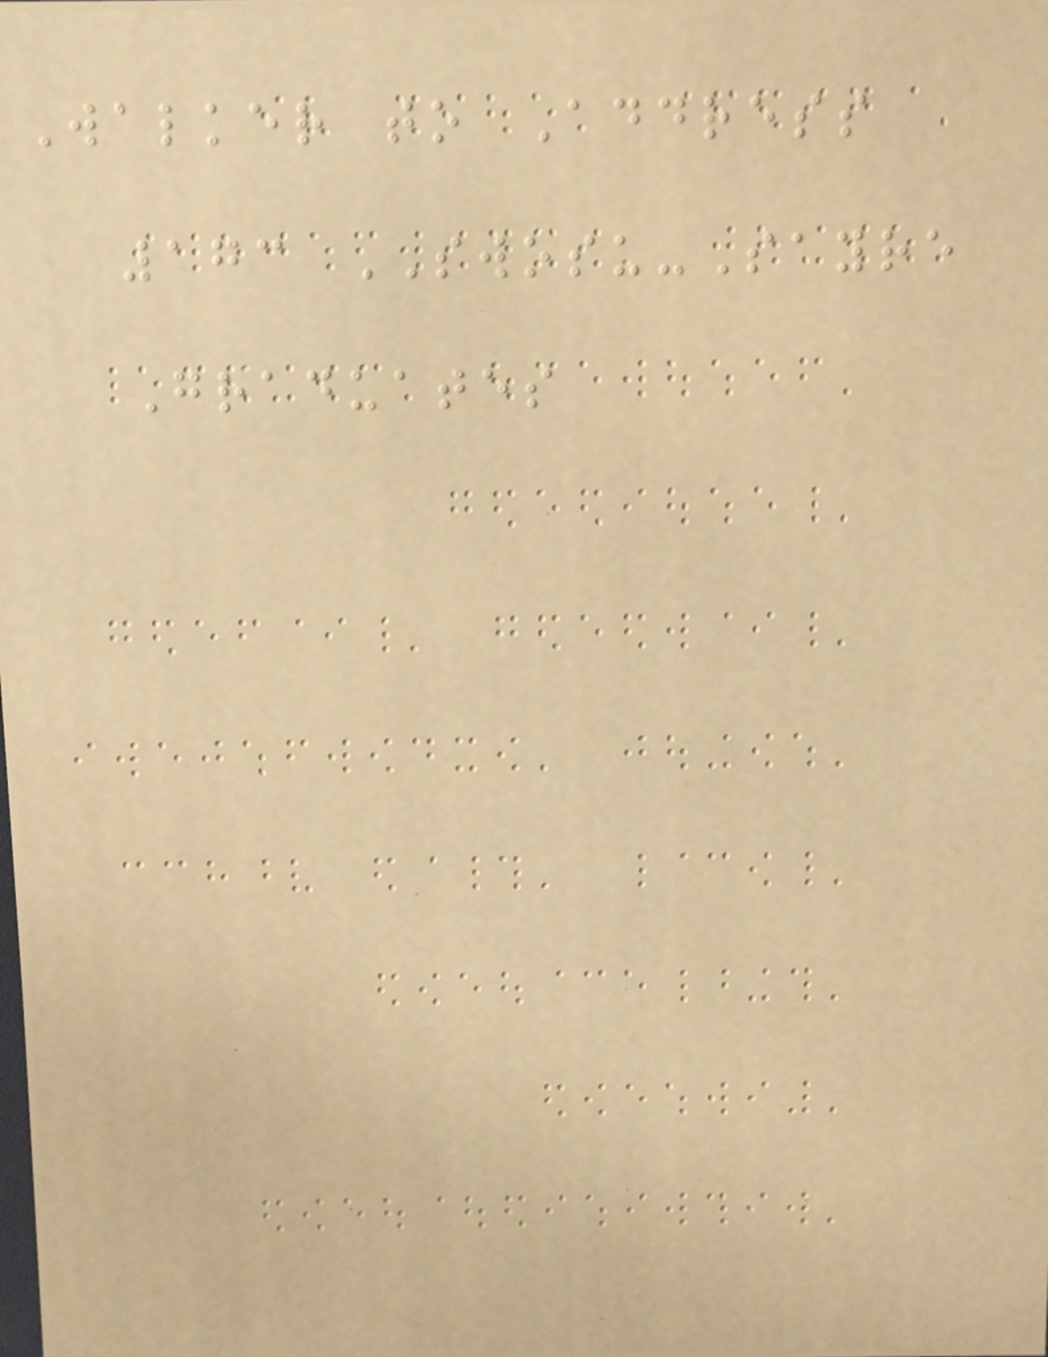Walker to Address
173 SWOSU-Sayre
Graduates
